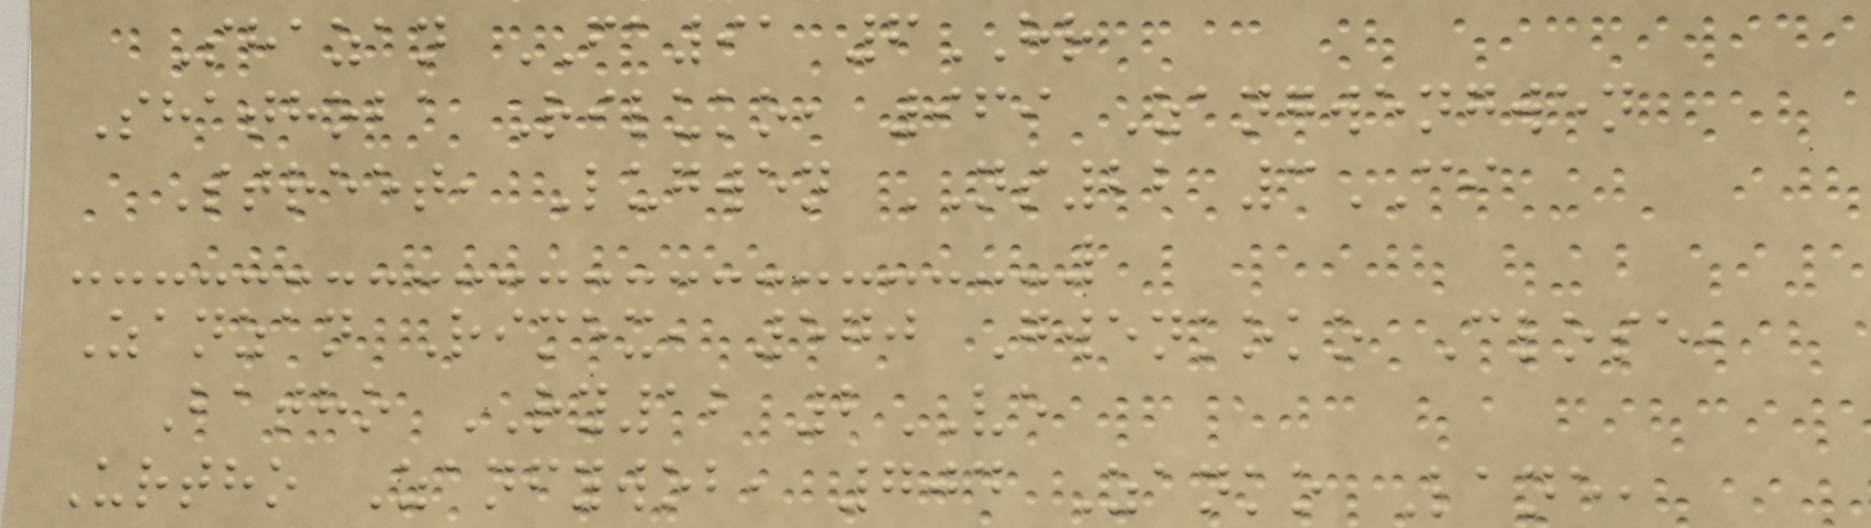Shazan FA91 6HR
Shathoba Riluko, 969 Zangwengwen
Street, Lugwen NS22 3CI
Zanzan Rimex, 570 Gwenkoko Close,
Batho RY12 2VE
Urtho Zanfywob, 704 Zanko Lane,
